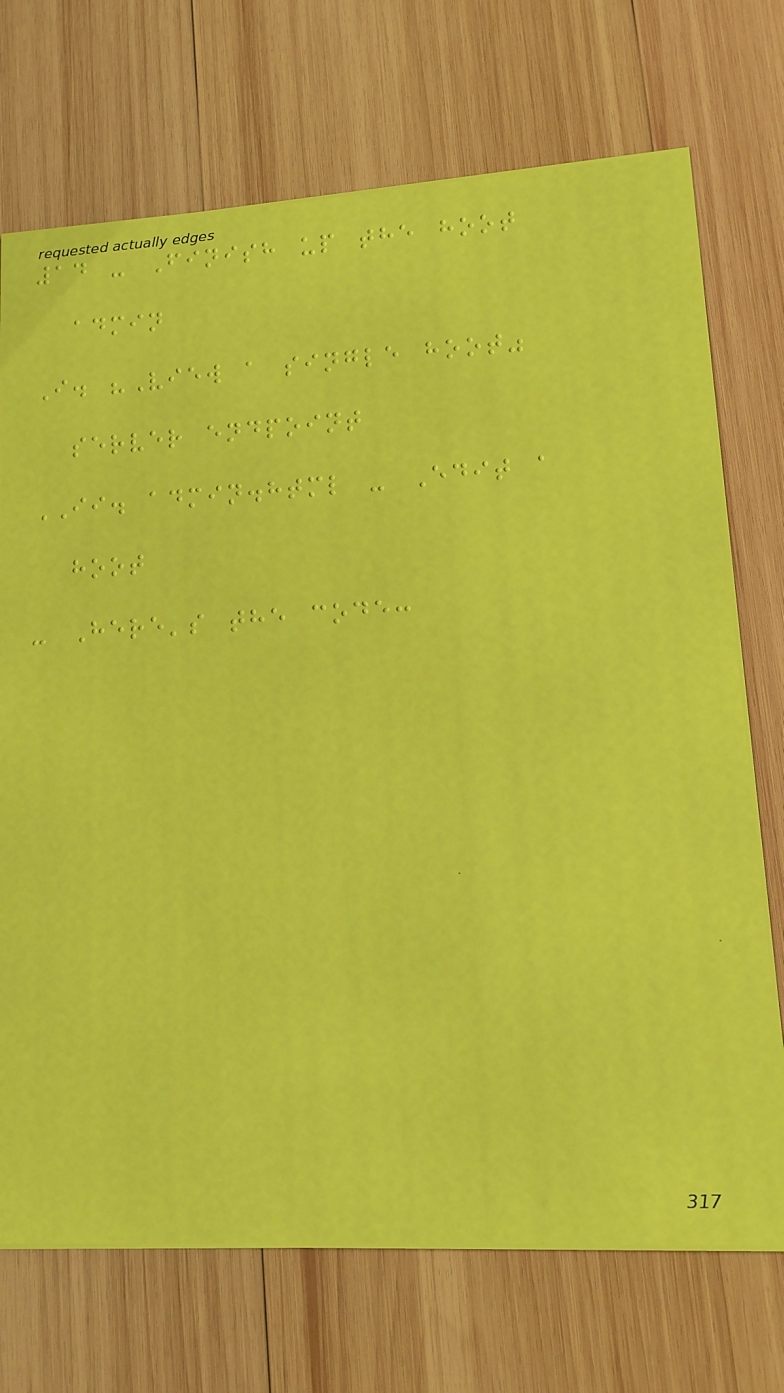14 - Finish up the hoot
admin
I. "View a single hoot"
server endpoint
II. admin.html - Edit a
hoot
- Here's the code:
